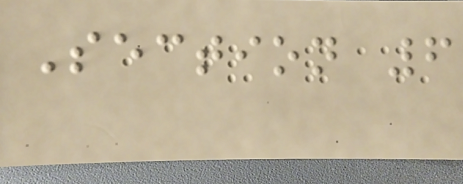Section 6
